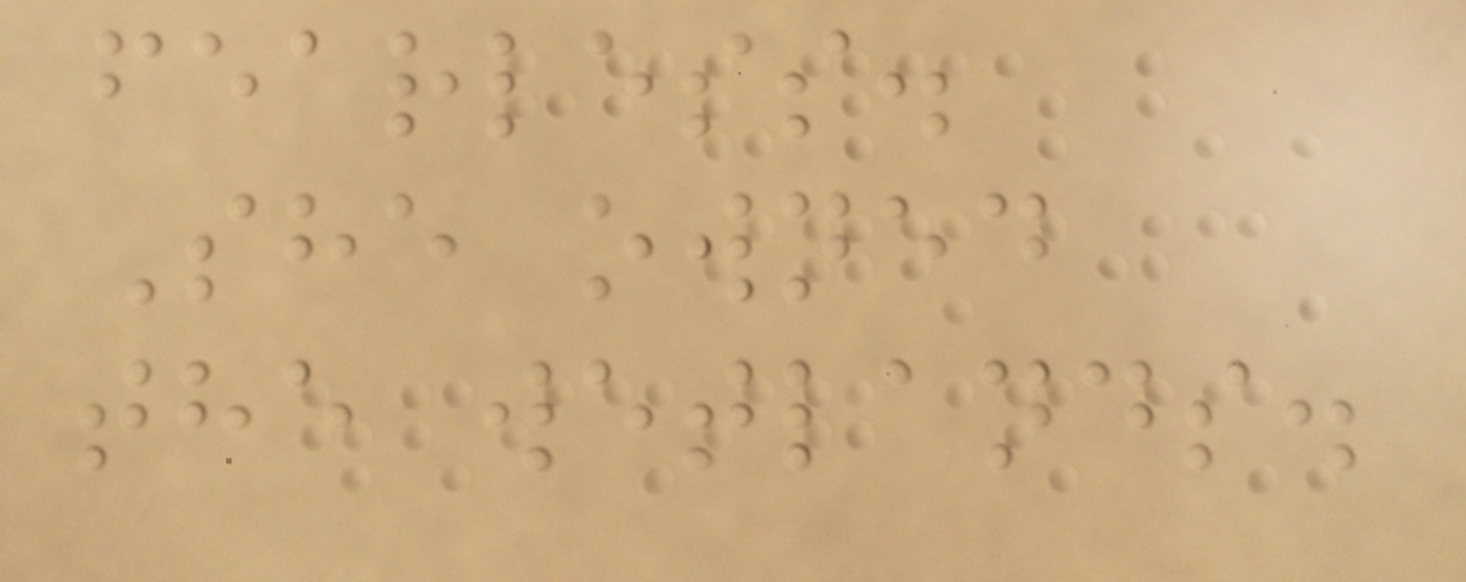fearless.
She owned
the wetlands.
